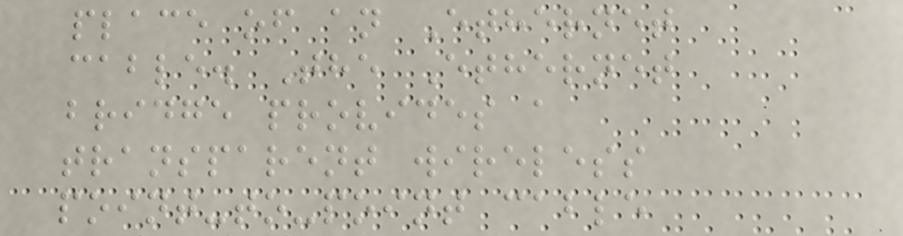place of an Ethernet
cable. The Ethernet
bridge provides a
transparent wireless
point-to-point cable
